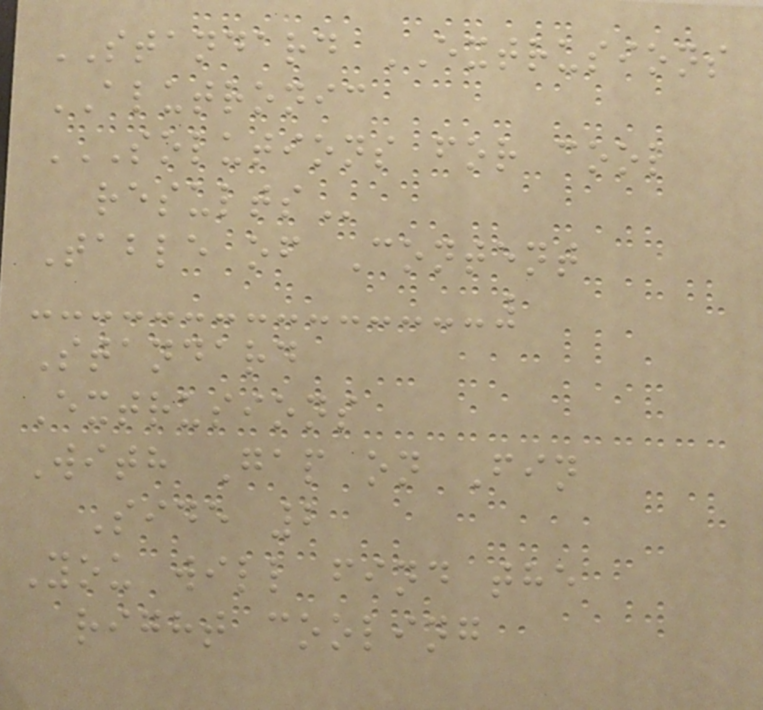STANDARD EXTRUSIONS
ALUTRONIC
SOLUTIONS FOR COOL
RESULTS
Table of Content
Standard
Extrusions
With Gap on Fin
Side 2
You will find the
right cooling
